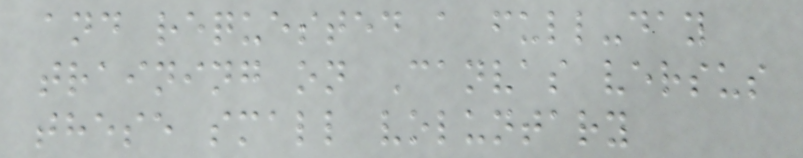and requested a full-day
training on Canvas versus
these small voluntary
